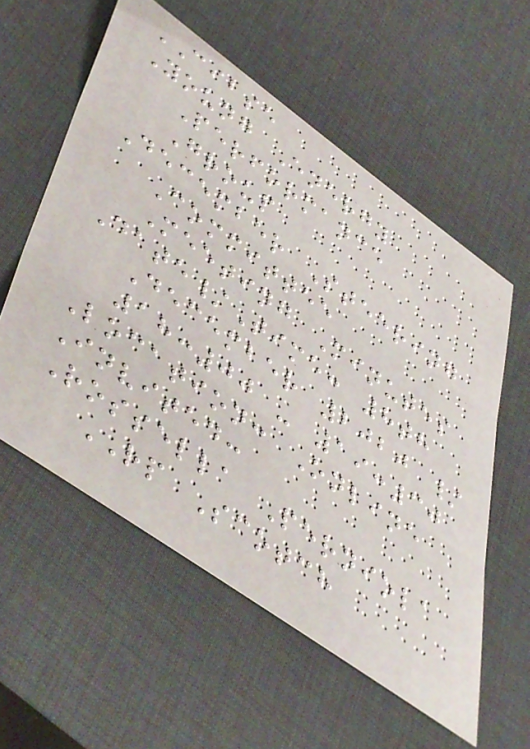CIBSE
Young Energy
Performance
Group
December Steering
Committee
Meeting Minutes
Date/Time: 8th
December 2020 /
18:00 - 19:30
Location: Online
Invited:
Rossella Perniola
RP Scotch
